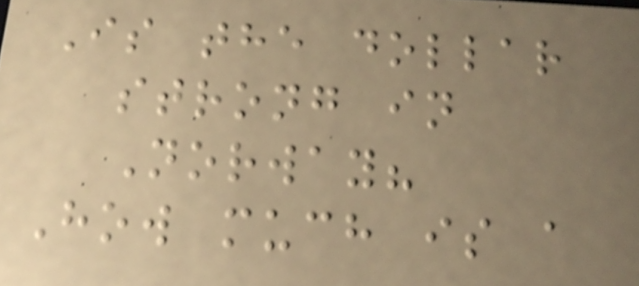Is the dollar
strong in
Norway?
How much is a
